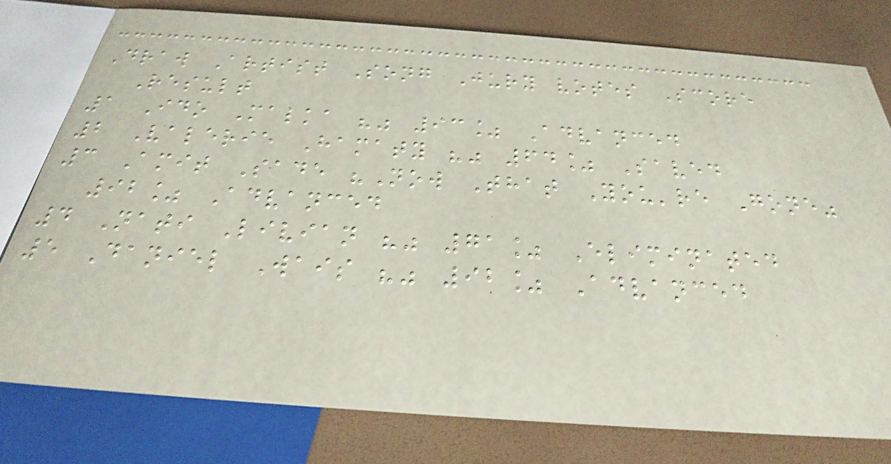Draw Artist Song Jury votes Score
Result
1 Ido Malka "" 93% Advanced
2 Valerie Hamaty "" 64% Saved
3 Amit Sade "Now That You're Gone"
92% Advanced
4 Nati Livian "" 71% Eliminated
5 Daniel Wais "" 92% Advanced
